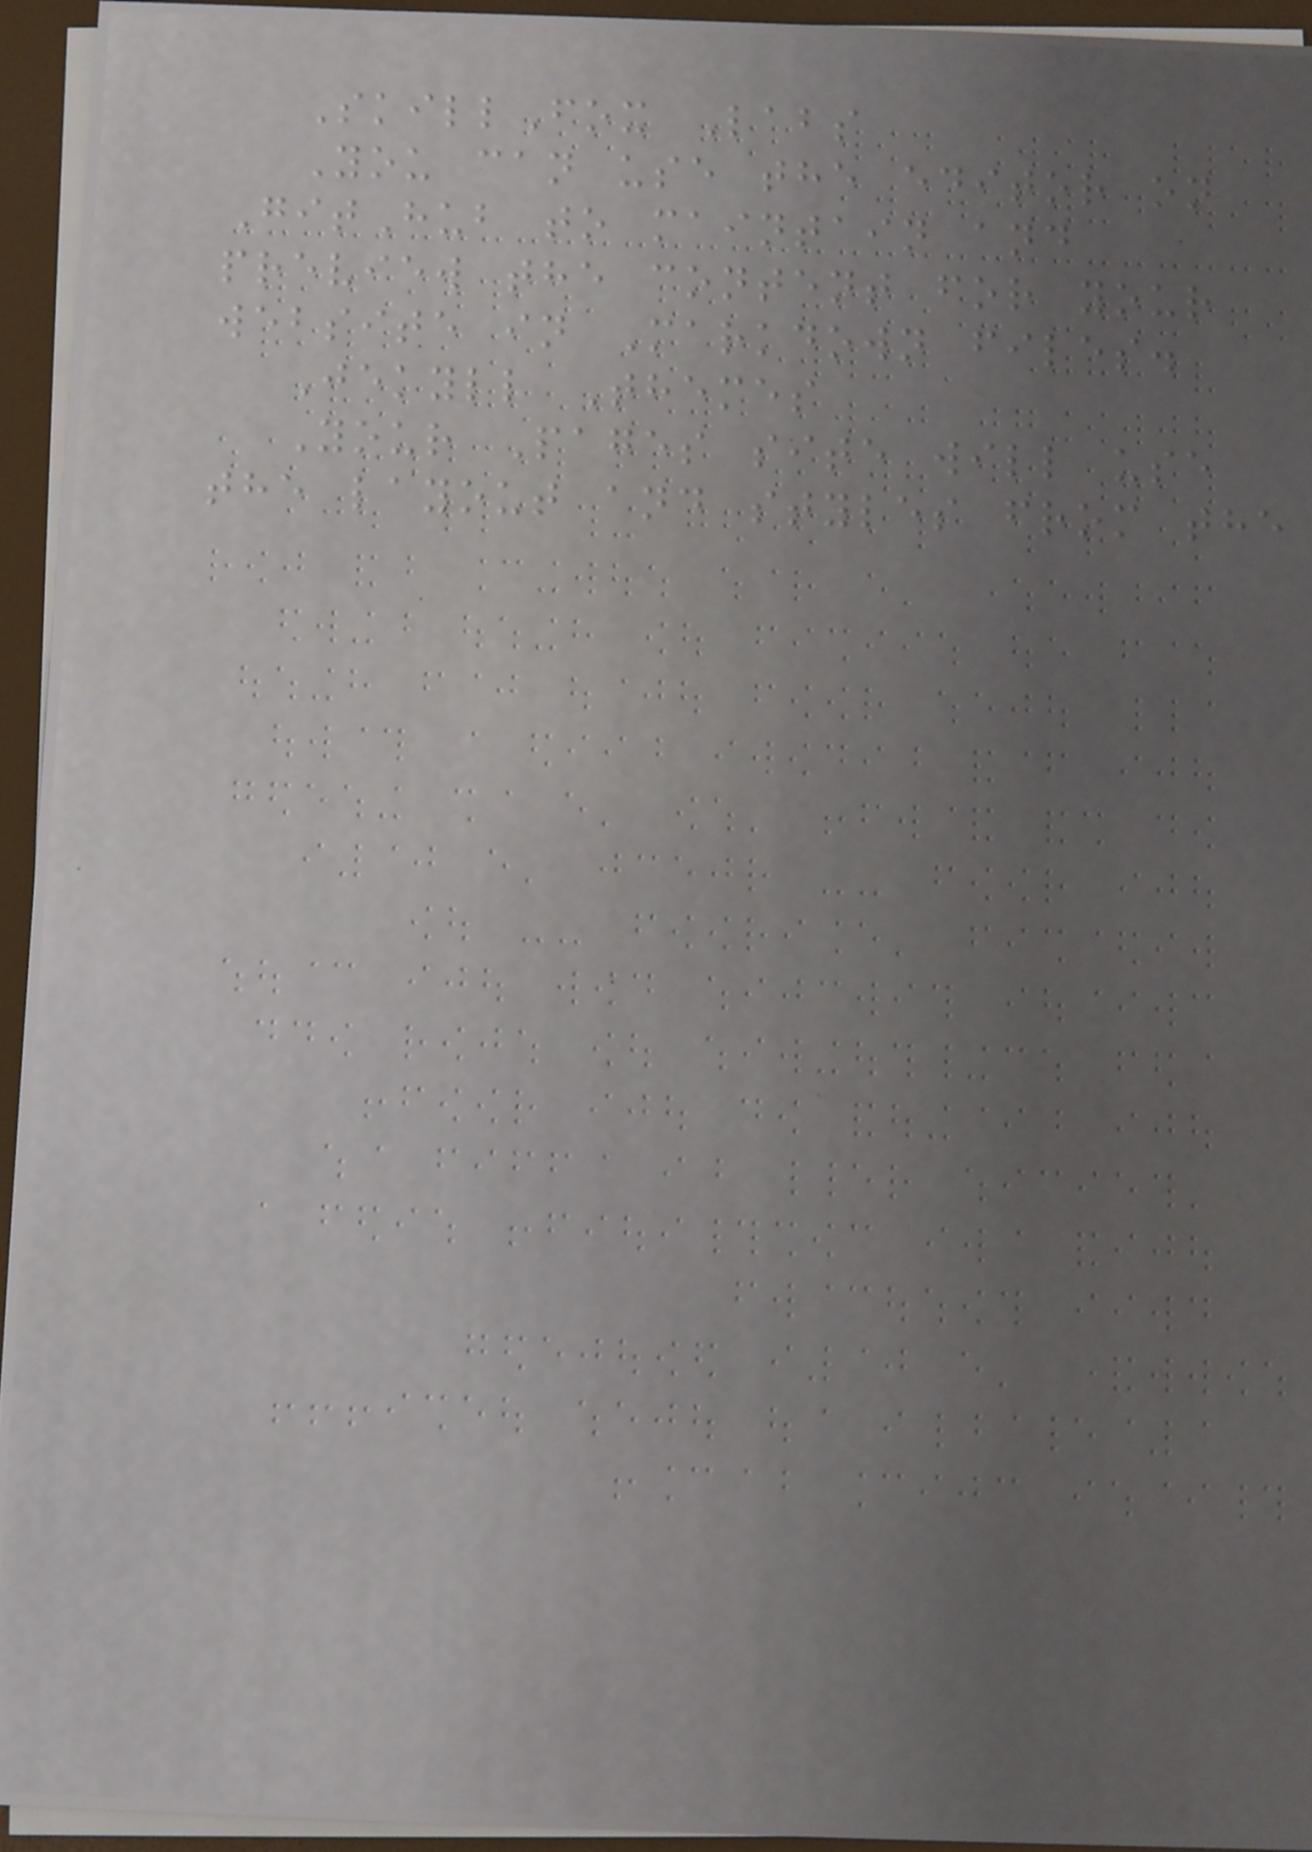SkillFox Labs
You can use the editor on
GitHub to maintain and
preview the content for your
website in Markdown files.
Jekyll Themes
Your Pages site will use
the layout and styles from the
